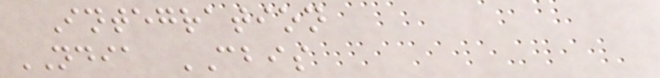Integration
NDIA CBIS
